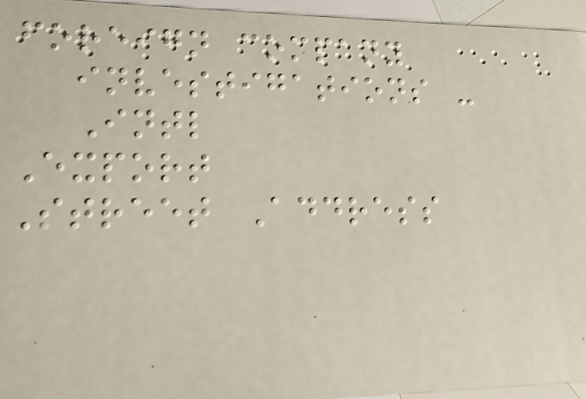foreign company
investigations -
Intl
Export
Street Address
